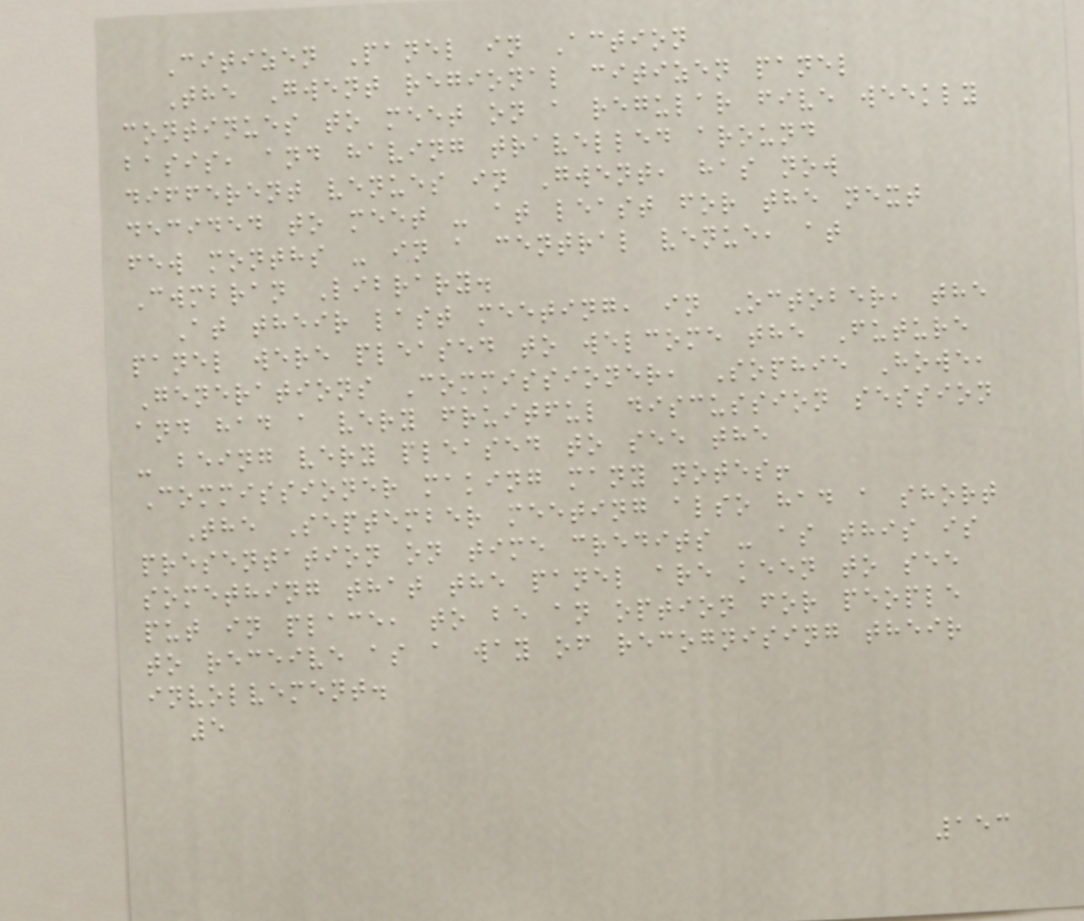Citizen Panel in Action
The Gwent regional citizen panel
continues to meet on a regular five weekly
basis, and having travelled around
different venues in Gwent, has now
decided to meet - at least for the next
few months - in a central venue, at
Cwmbran Library.
At their last meeting, in October, the
panel were pleased to welcome the Future
Generations Commissioner, Sophie Howe,
and had a very fruitful discussion session
- being very pleased to see the
Commissioner making many notes!
The September meeting also had a short
presentation on time credits - as this is
something that the panel are keen to see
put in place, to be an option for people
to receive as a way of recognising their
involvement.
5
153
